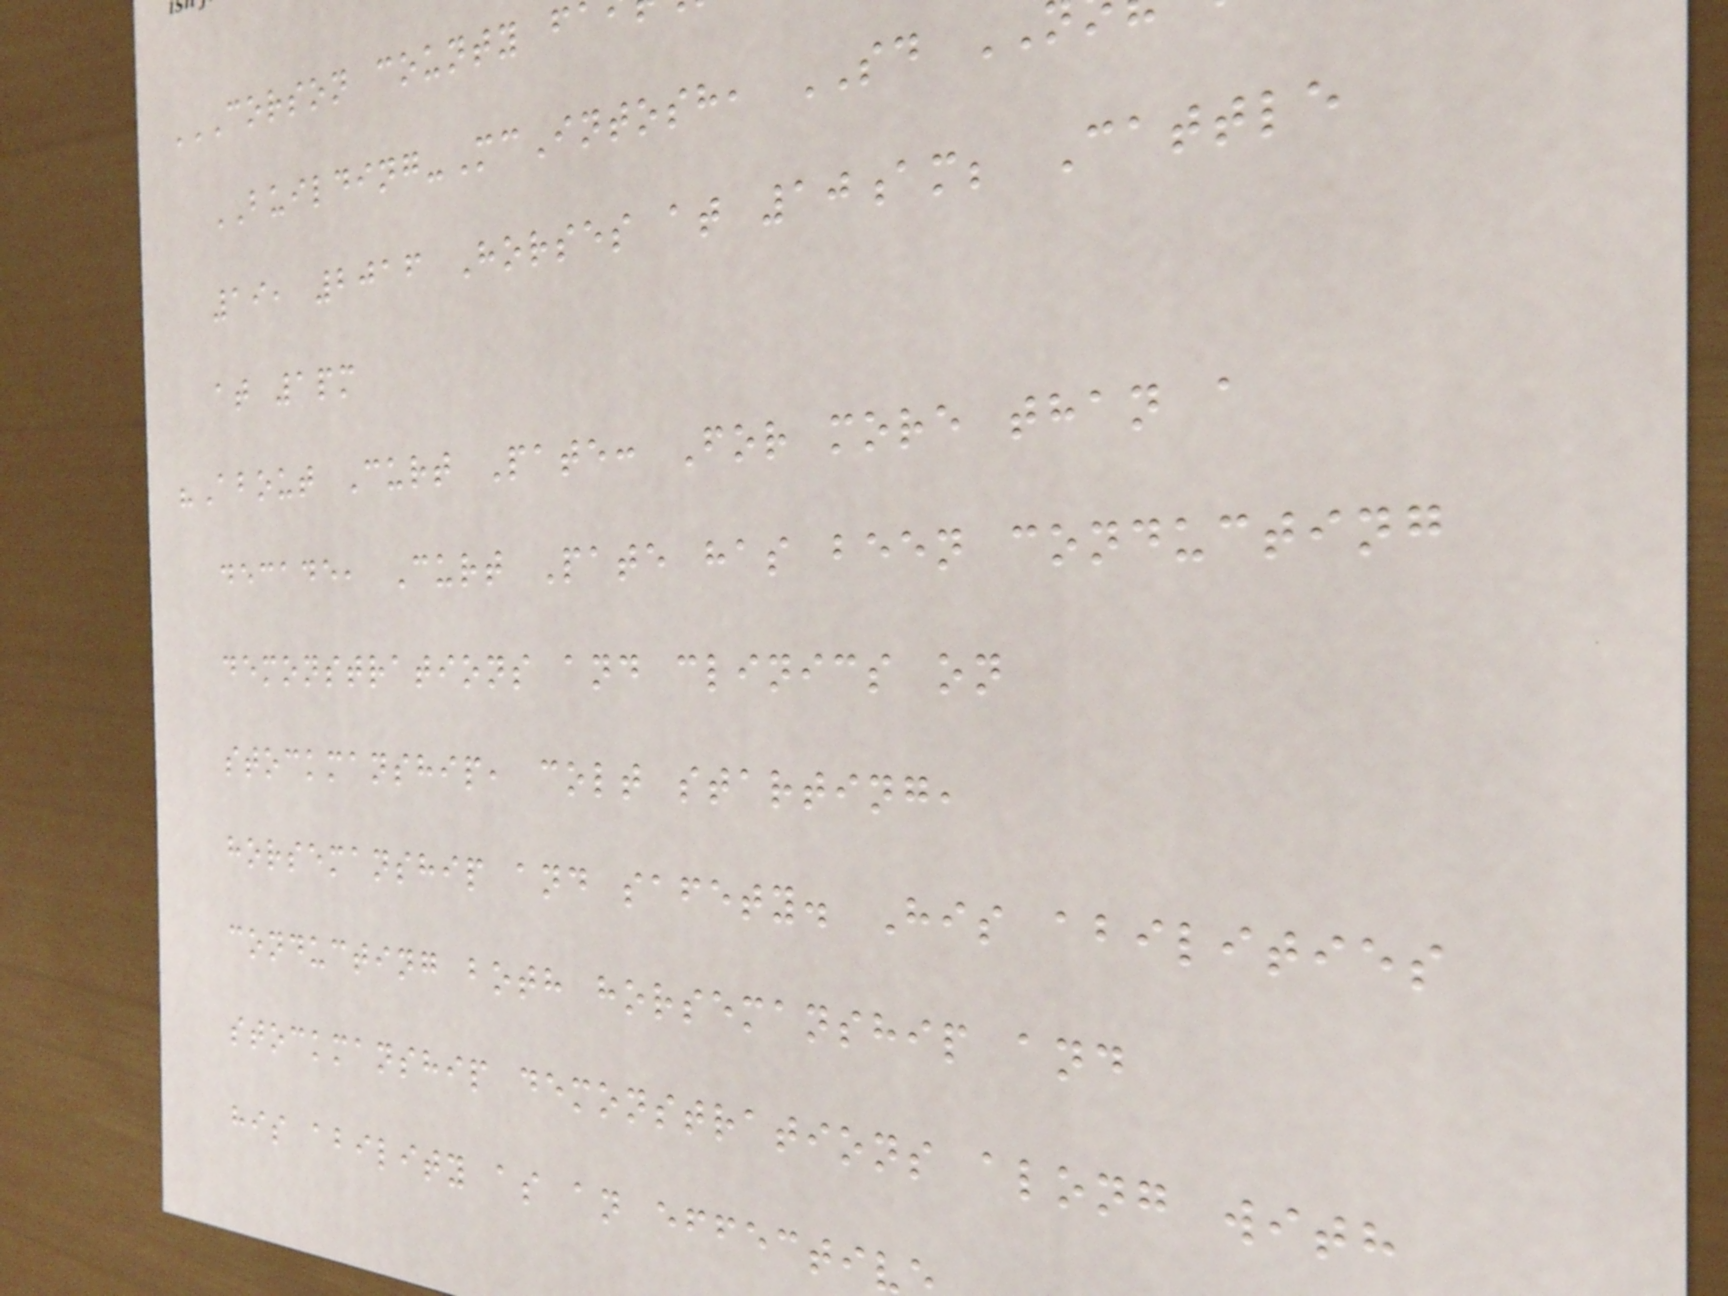BUILDING-McIntosh, SD
19, 2016 Horses at 10am; Cattle
at 1pm
"About Curt Pate: For more than a
decade, Curt Pate has been conducting
demonstrations and clinics on
stockmanship, colt starting,
horsemanship and safety. His abilities
conducting both horsemanship and
stockmanship demonstrations along with
his ability as an effectiv
